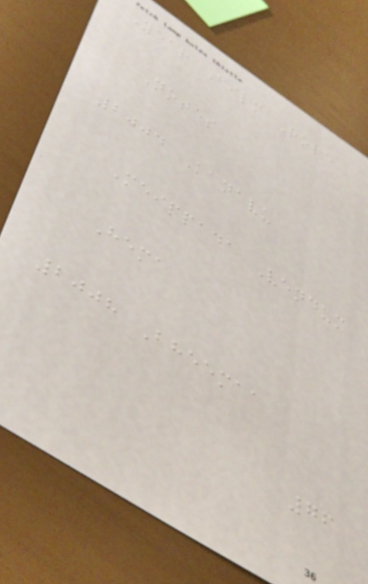Year Film Role
Notes
2004 Kanavu
Meippada Vendum
Hema
2008 Bheemaa
76
